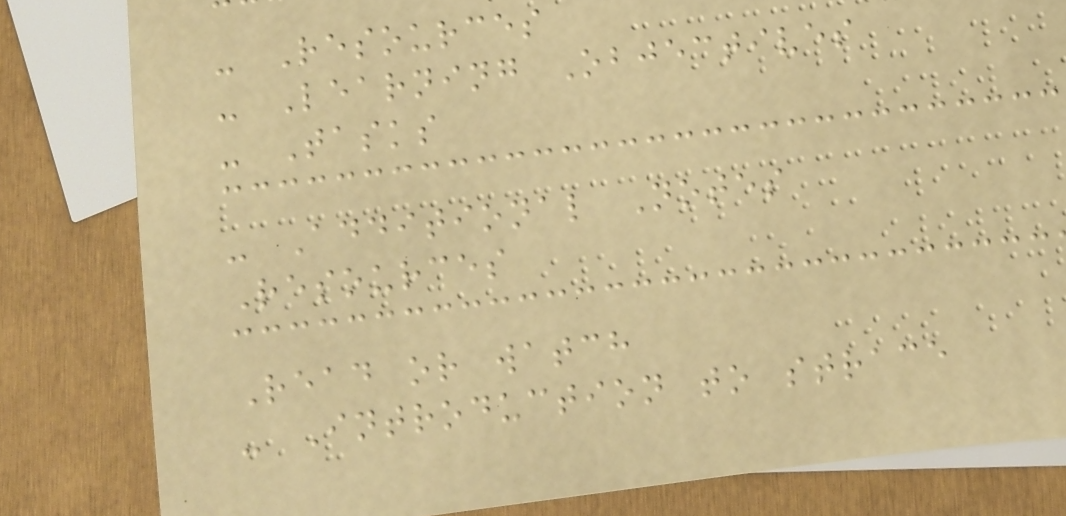- Resources
- Learning Objectives
- Tasks
- Additional Notes
Resources
Read or watch
- Introduction to strace
